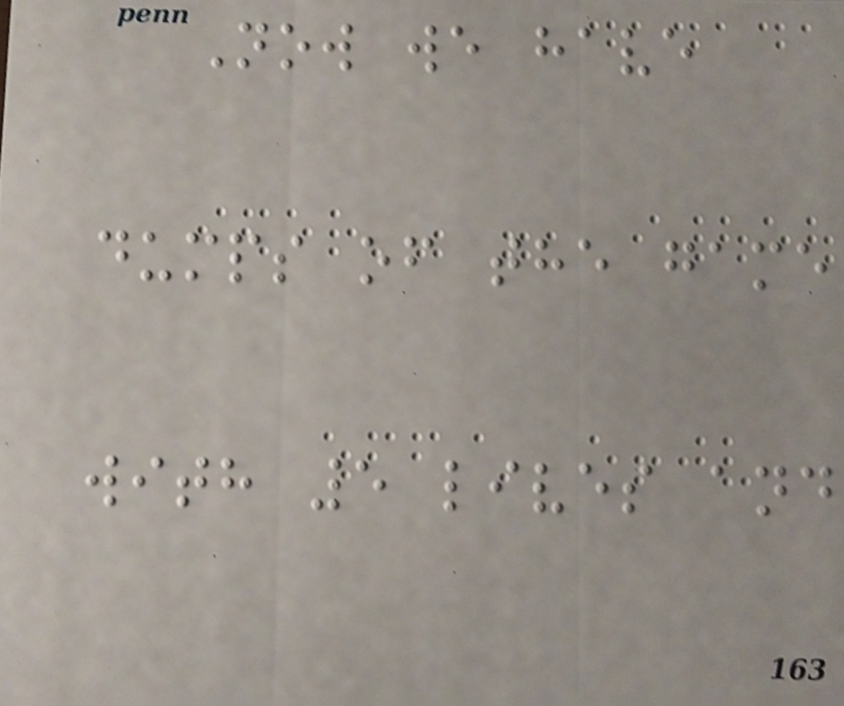Now we have
dumps of the game
with 5 lives and
